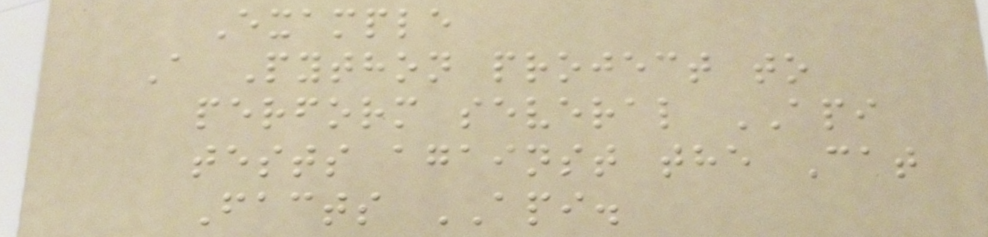Example
A Python project to
perform several API
tests against the Cat
Facts API.
